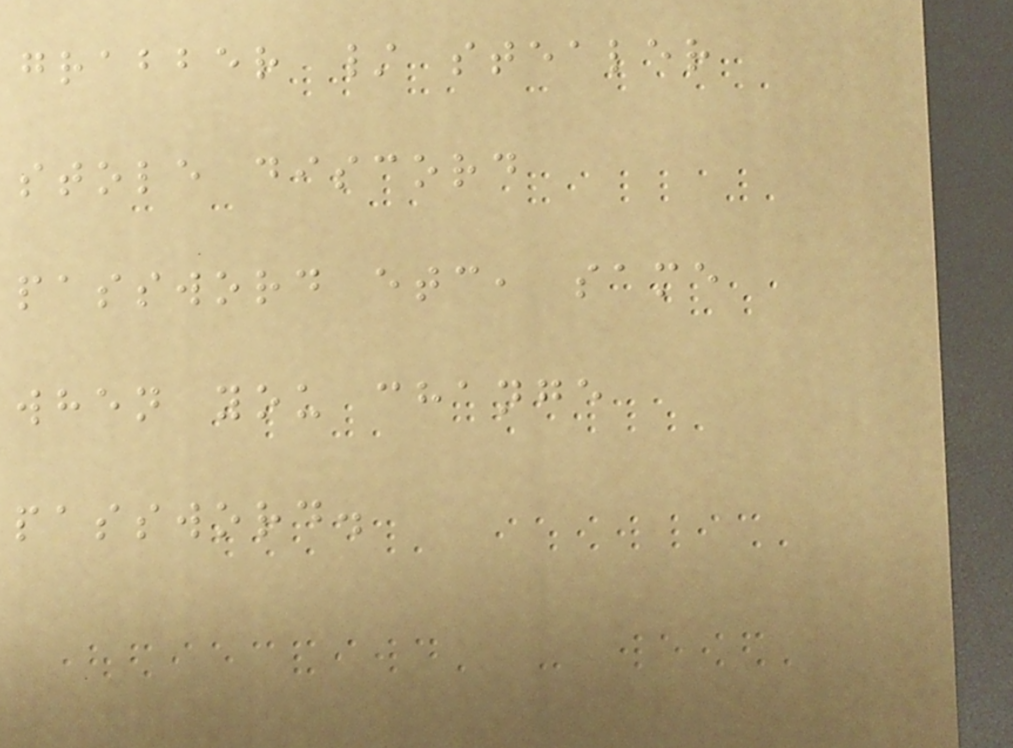grabber / stealer
stole discord
password etc, same
when you change
password.
